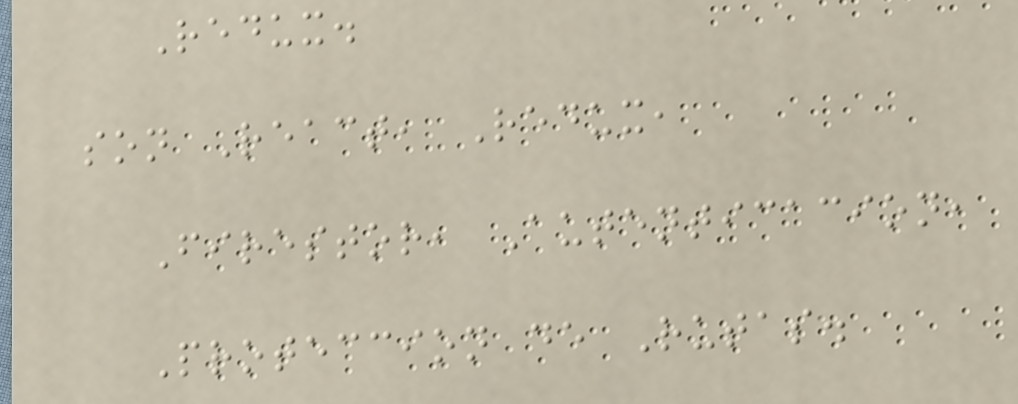Redux.
son React, Redux,
Firestor, Autenticacion,
Proteccion de Rutas.
